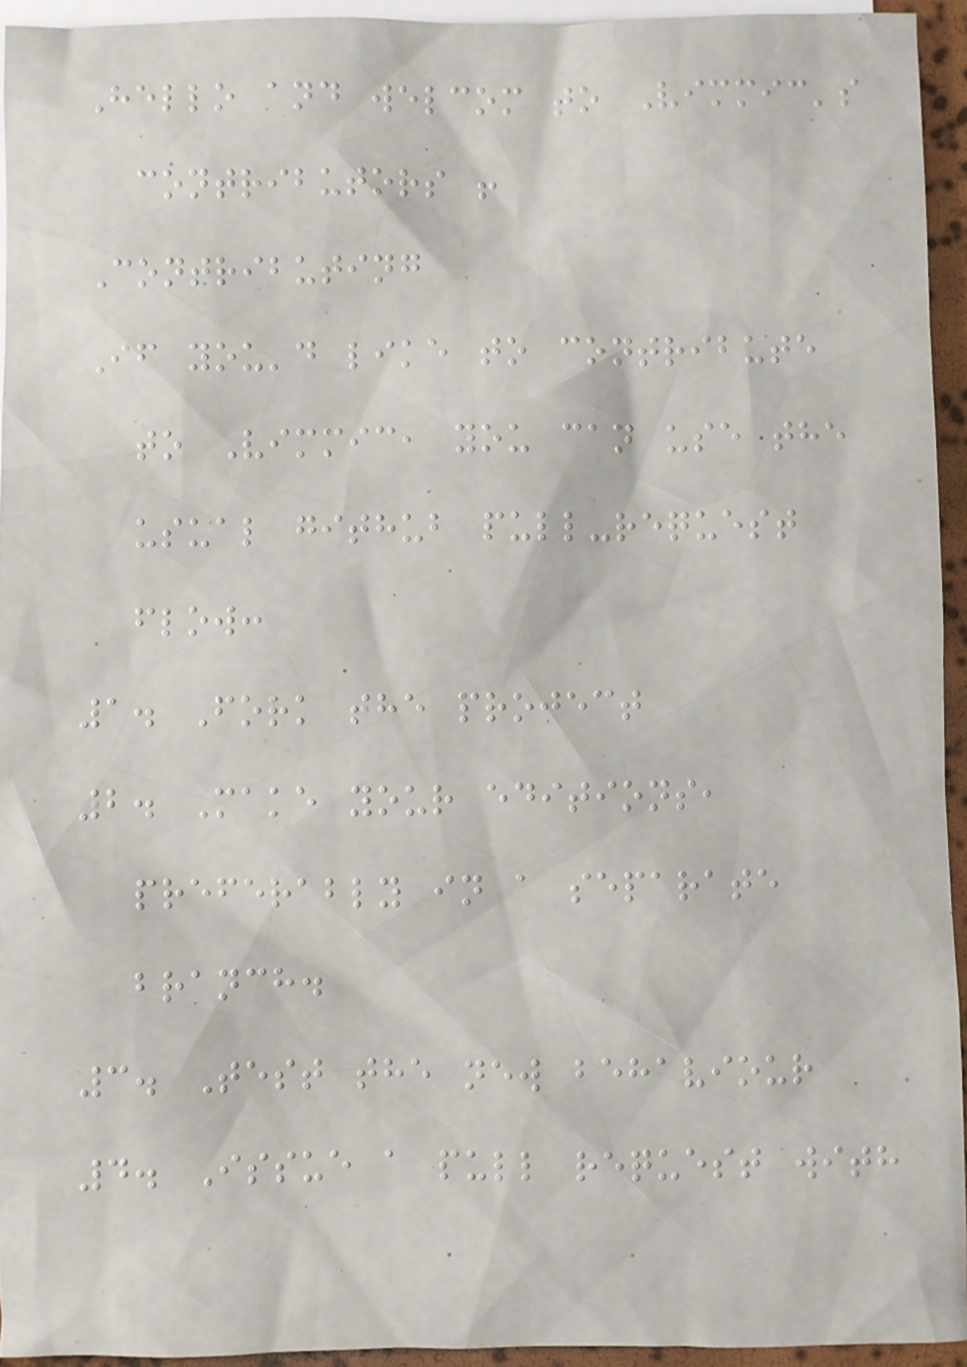Hello and welcom to Vimmic's
contributors !
Contributing
If you'd like to contribute
to Vimmic, you can use the
usual github pull-request
flow:
1. Fork the project
2. Make your editions,
preferably in a separate
branch.
3. Test the new behaviour
4. Issue a pull request with
